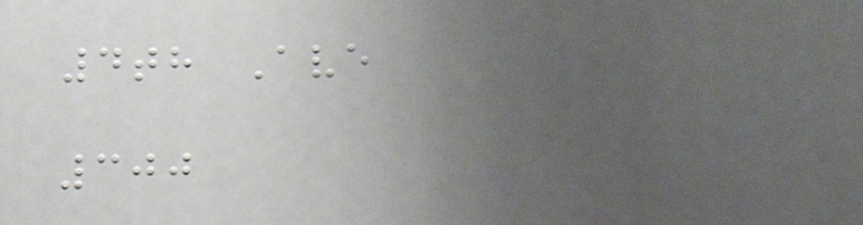4th Ave
300
